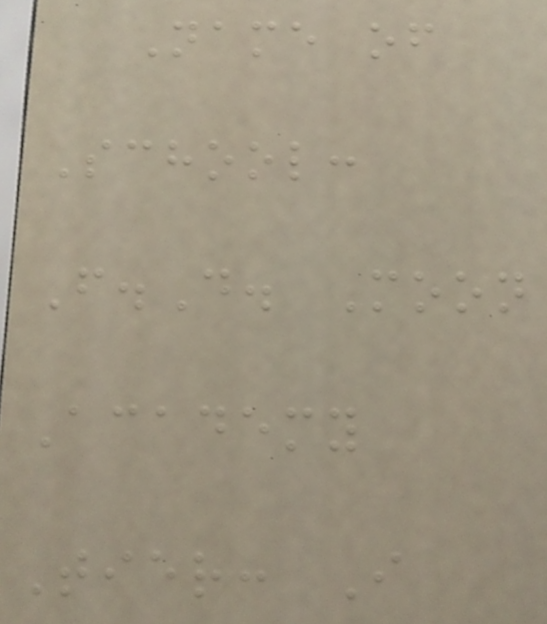Name of
School:
F.D. Moon
Academy
Tier: I
